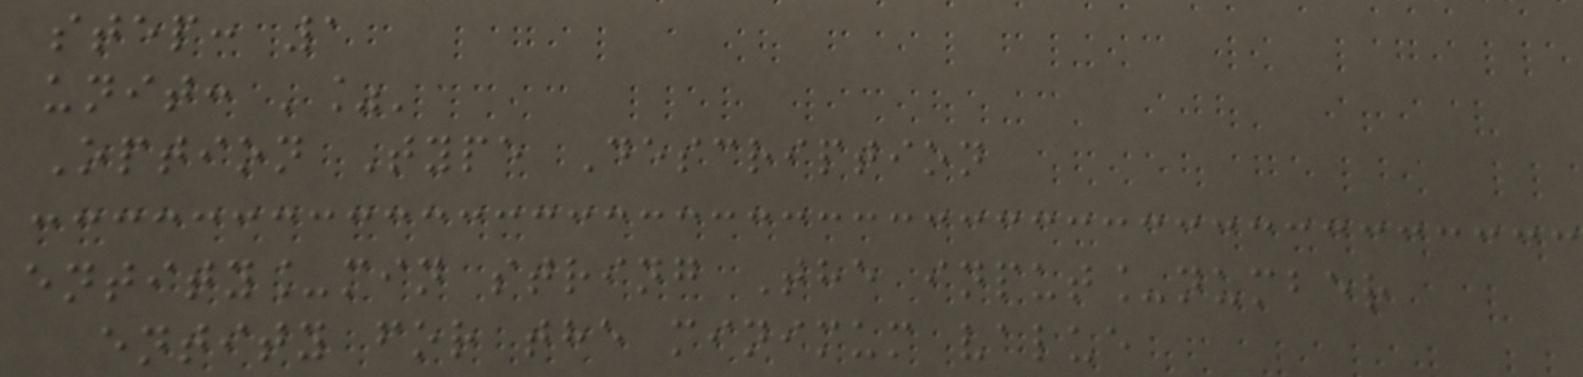step: 1
unit: '%'
Option Type Description
entity_min string The input_number
entity for the minimum value
